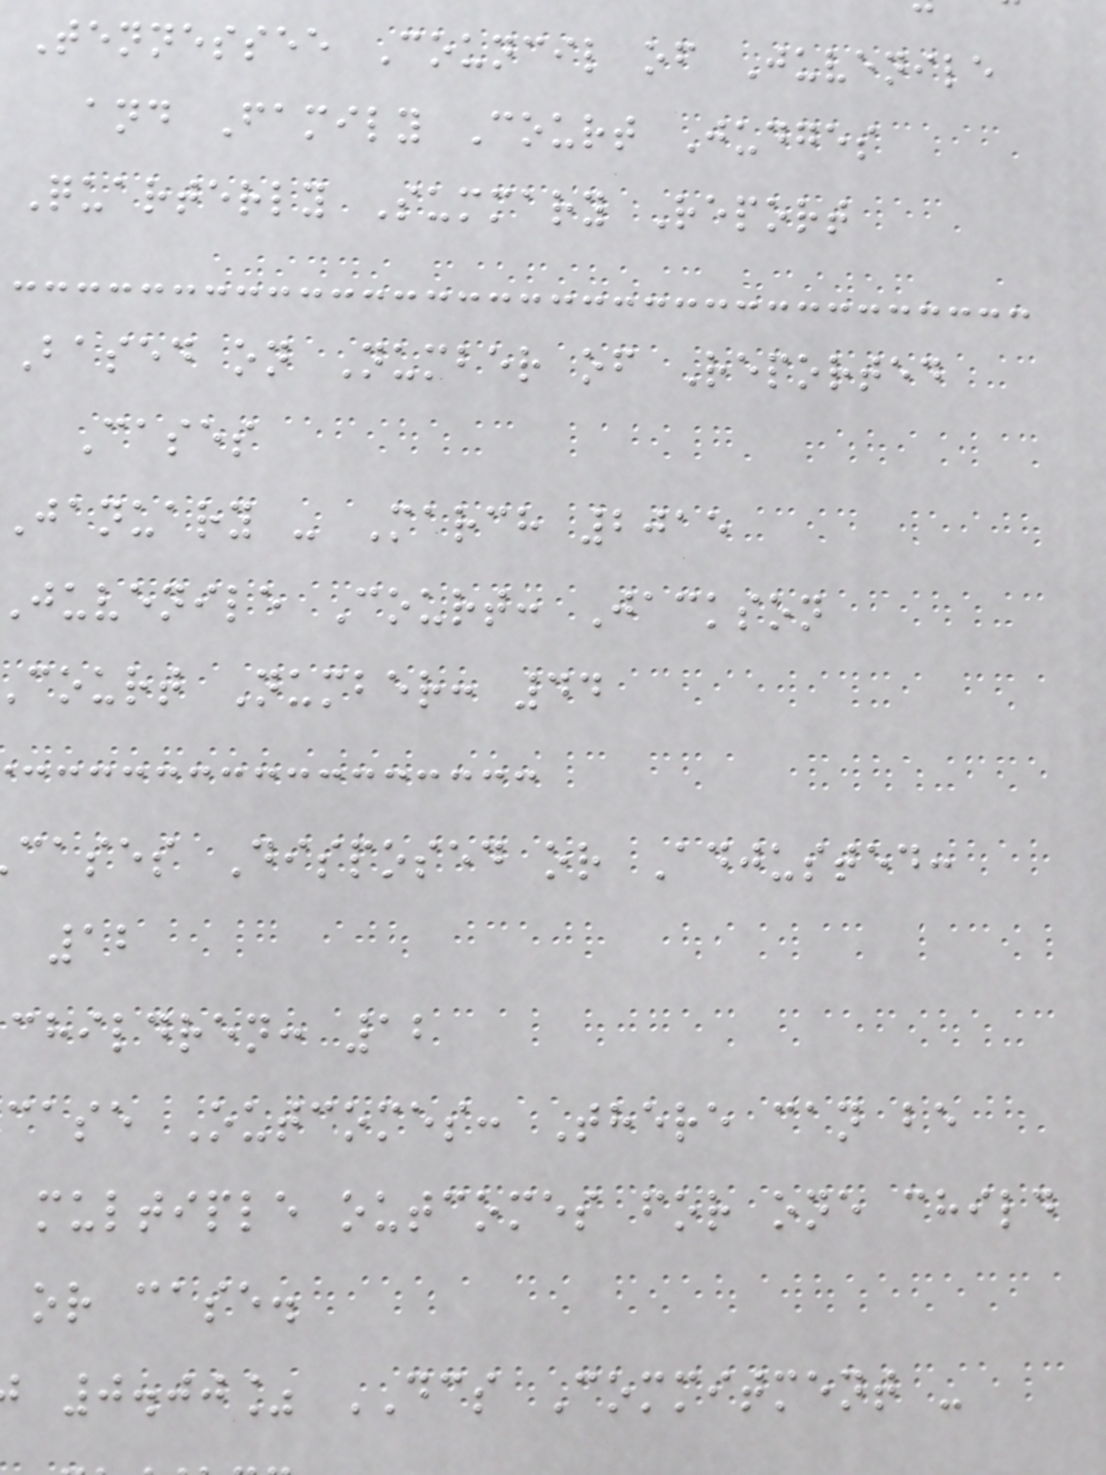Tennessee Council of Juvenile
and Family Court Judges
Quarterly Summary Report
Based on Number of Reported
Cases
January - March 2015
juvenile Court: Jackson
court Number: 44
cases Disposed or Adjusted:
12
children: 12
case Outcomes: There can be
multiple outcomes for one child
or case.
0.00% DCS Commitment -
